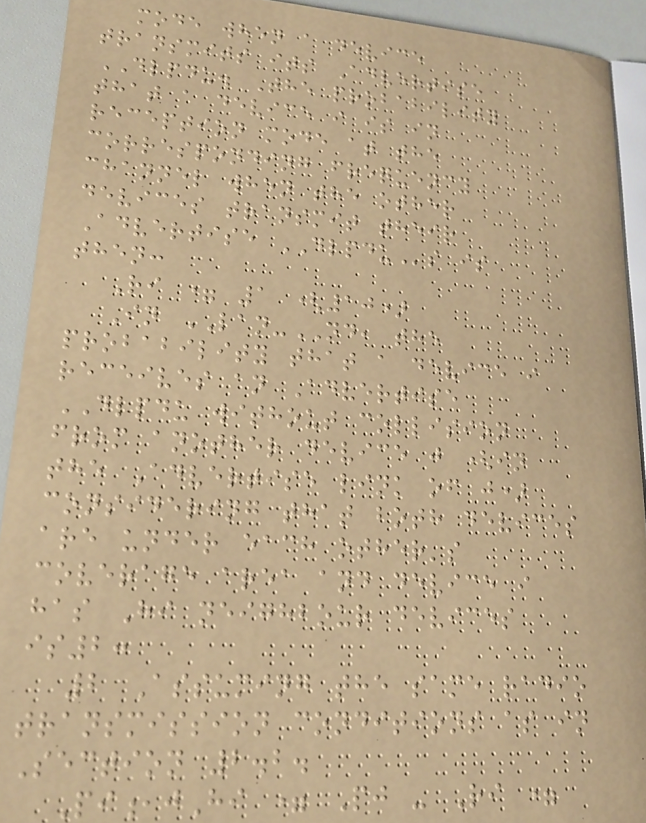mode when a device
transmits its Advertise
DLPDU. The probability
that a device i is in
reception mode at the
corresponding frequency
channel when the other
devices transmit their
Advertise DLPDUs is
then:
Ri = 1 (10)
In LAN-ND, the
probability that a device i
receives an Advertise
DLPDU without collision
from another device j (in
the Advertise link of j)
considering that both devices
are under each other's
coverage area and device i
has Hi neighbour devices
is2:
2 Assuming the same radio
transmission conditions as in
Section 2.2.
Pi,jHi = Pj - Ri =
